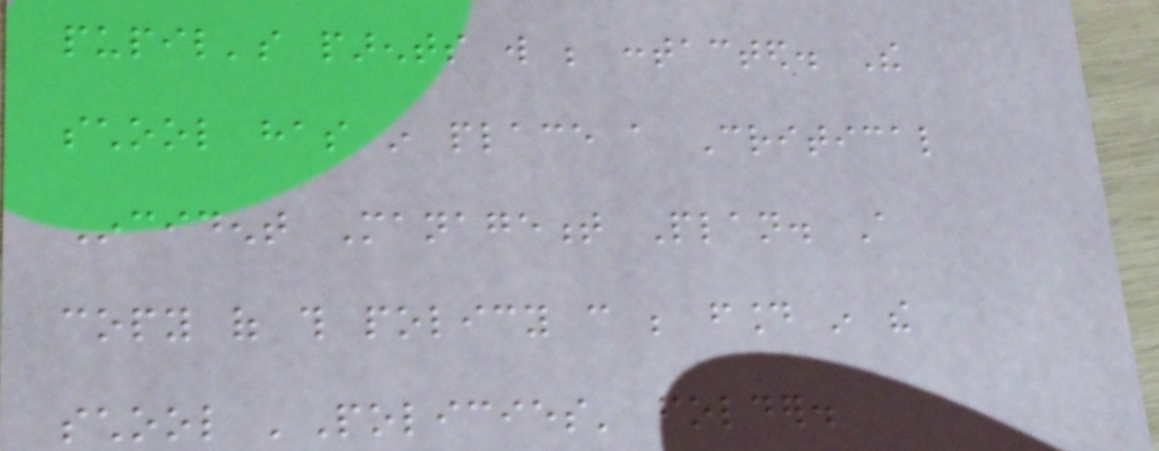pupil's parents will be contacted. The
school has in place a Critical
Incident Management Plan. A
copy of this policy can be found in the
school 'Policies' folder.
